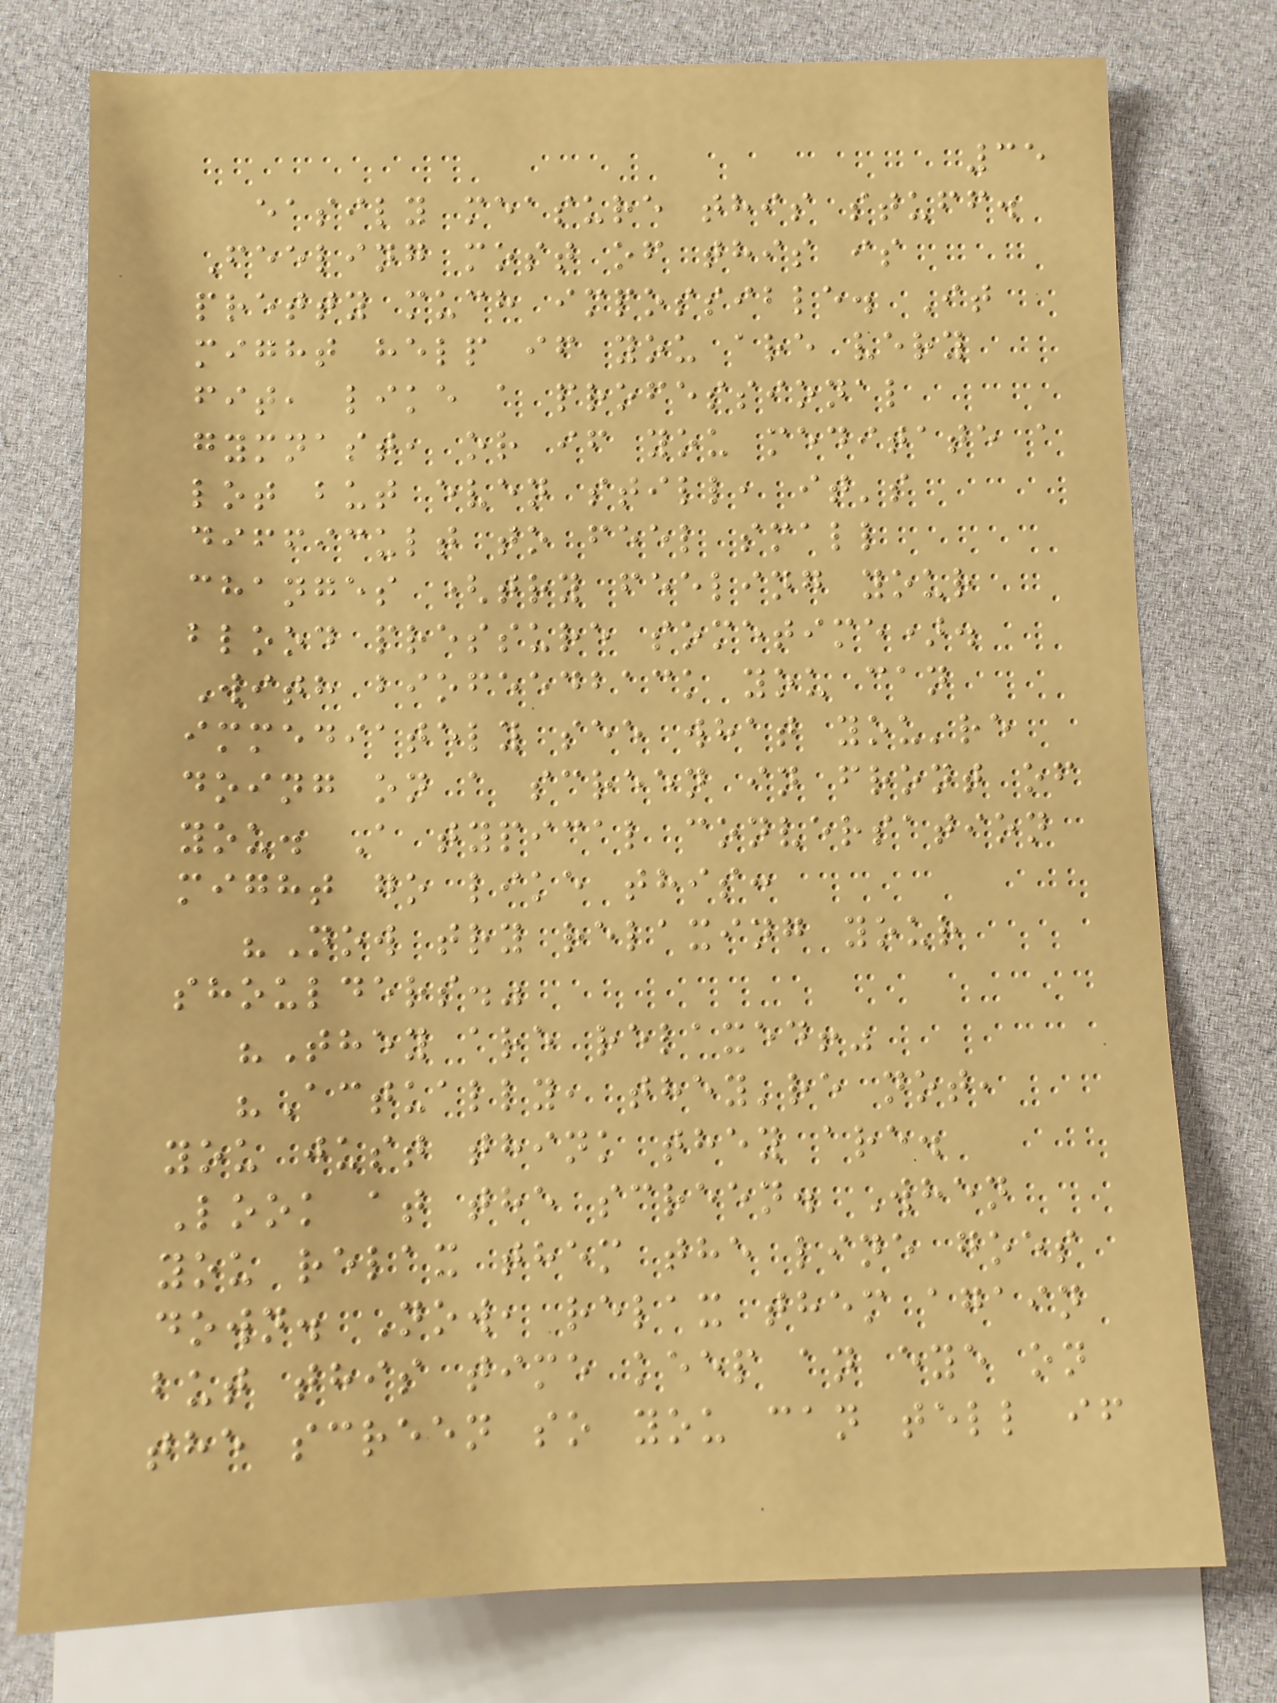35
easily measure this stuff.
Feeling most of this is
pretty much impossible. It
might help if you are very
fit, like a professional
gymnast, or if you meditate a
lot but even still, it's
difficult to feel small
changes (try feeling your
blood pressure sometime).
With biofeedback you can
immediately see what you're
doing on a screen in front of
you. A typical conversation
might go like this:
"Now try relaxing your
shoulders."
"They are relaxed!"
"Actually, they're not,
you just think they are.
Look at the screen. When
you relax them the line goes
down. Now, relax them again
but this time keep an eye on
the screen so you can tell if
